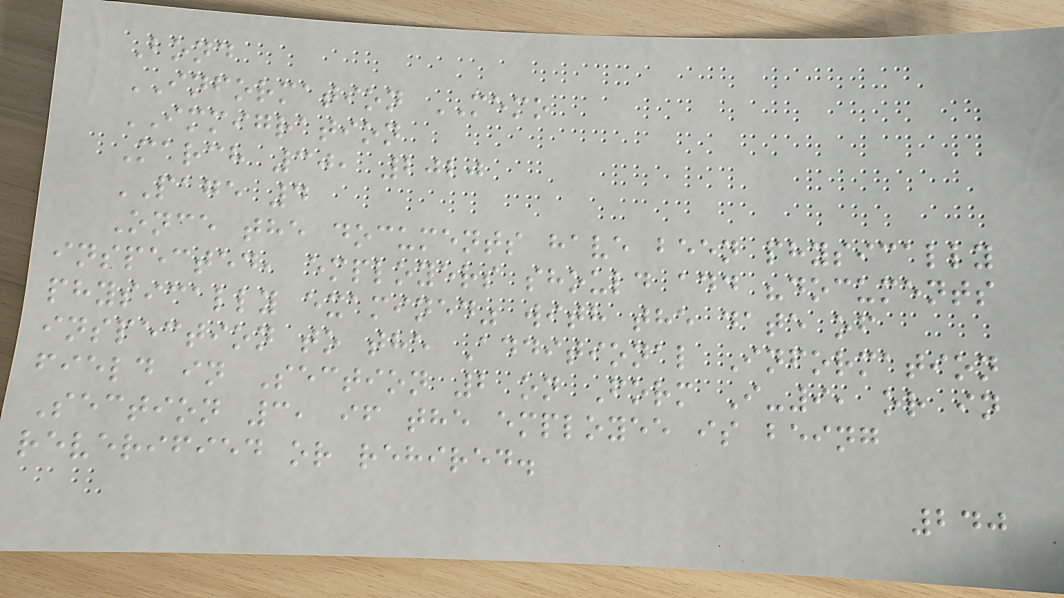Bond
INFORMATION MEMO
IMMIGRATION
March 30, 2020
PAGE 4
Once the documents have been physically
inspected, employers should add "documents
physically examined" with the date of
inspection to the Additional Information
field in Section 2 on Form I-9, or in
Section 3, if the employee is being
reverified or rehired.
240
